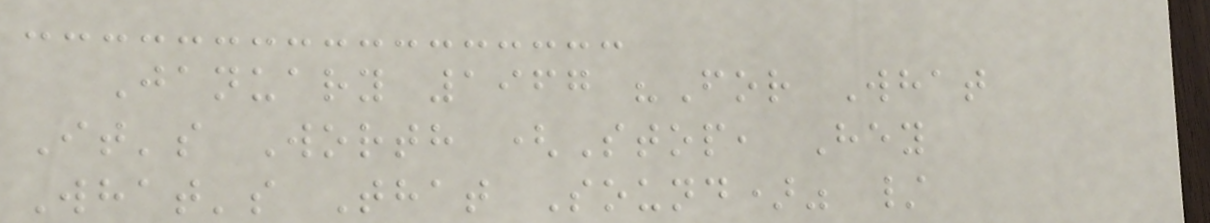January 1967 "For What
It's Worth (Stop, Hey
What's That Sound)" /
